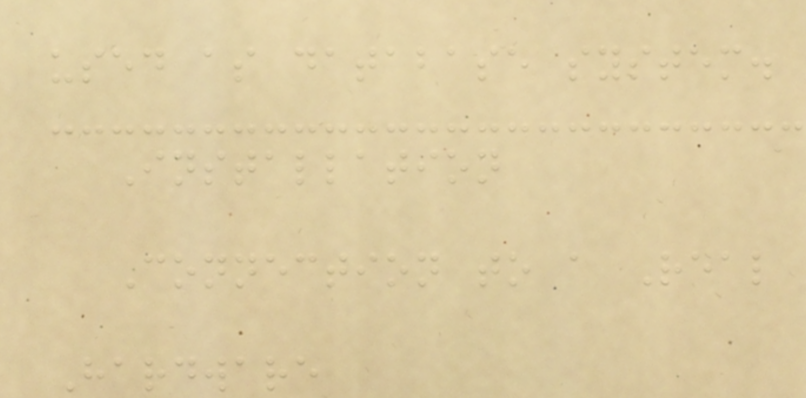used as database system.
Installation
Connection to a Real
Hardware
